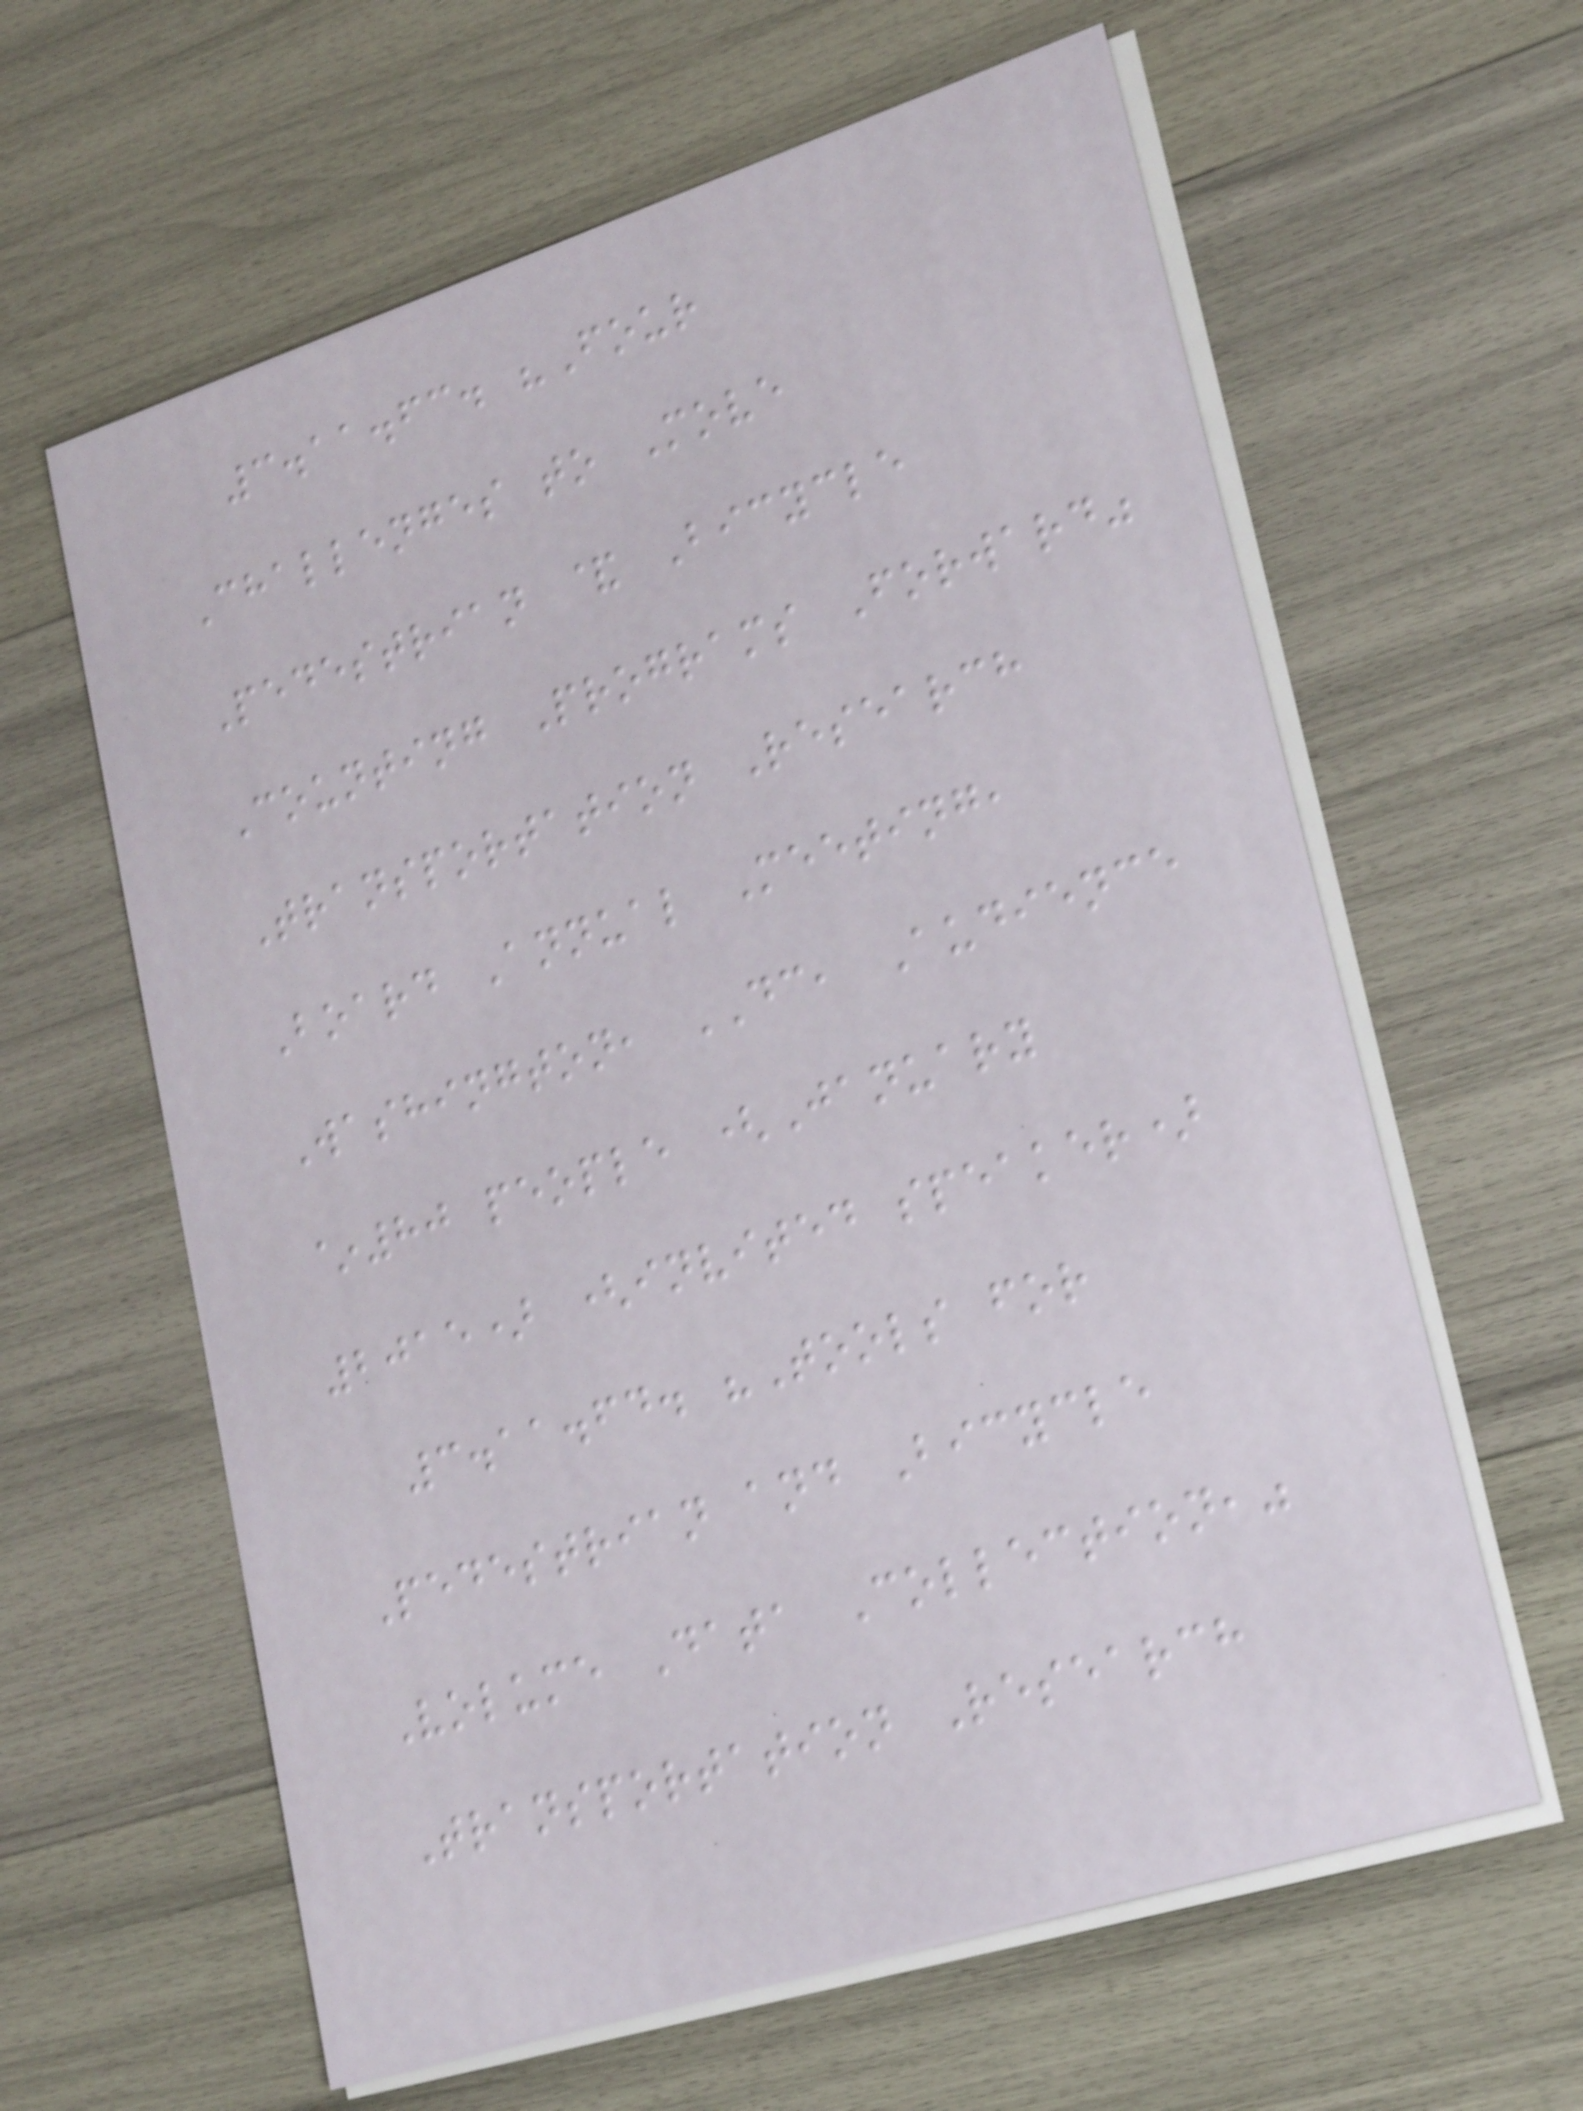3.11.63. "Four
Challenges to Move
Pedestrian & Bicycle
Counting Programs Forward"
Transportation Research
Board Annual Meeting,
Washington, DC, Audience
~80 people (January
2015) (invited speaker)
3.11.64. "Tools for
Pedestrian and Bicycle
Volume Data Collection,"
Transportation Research
